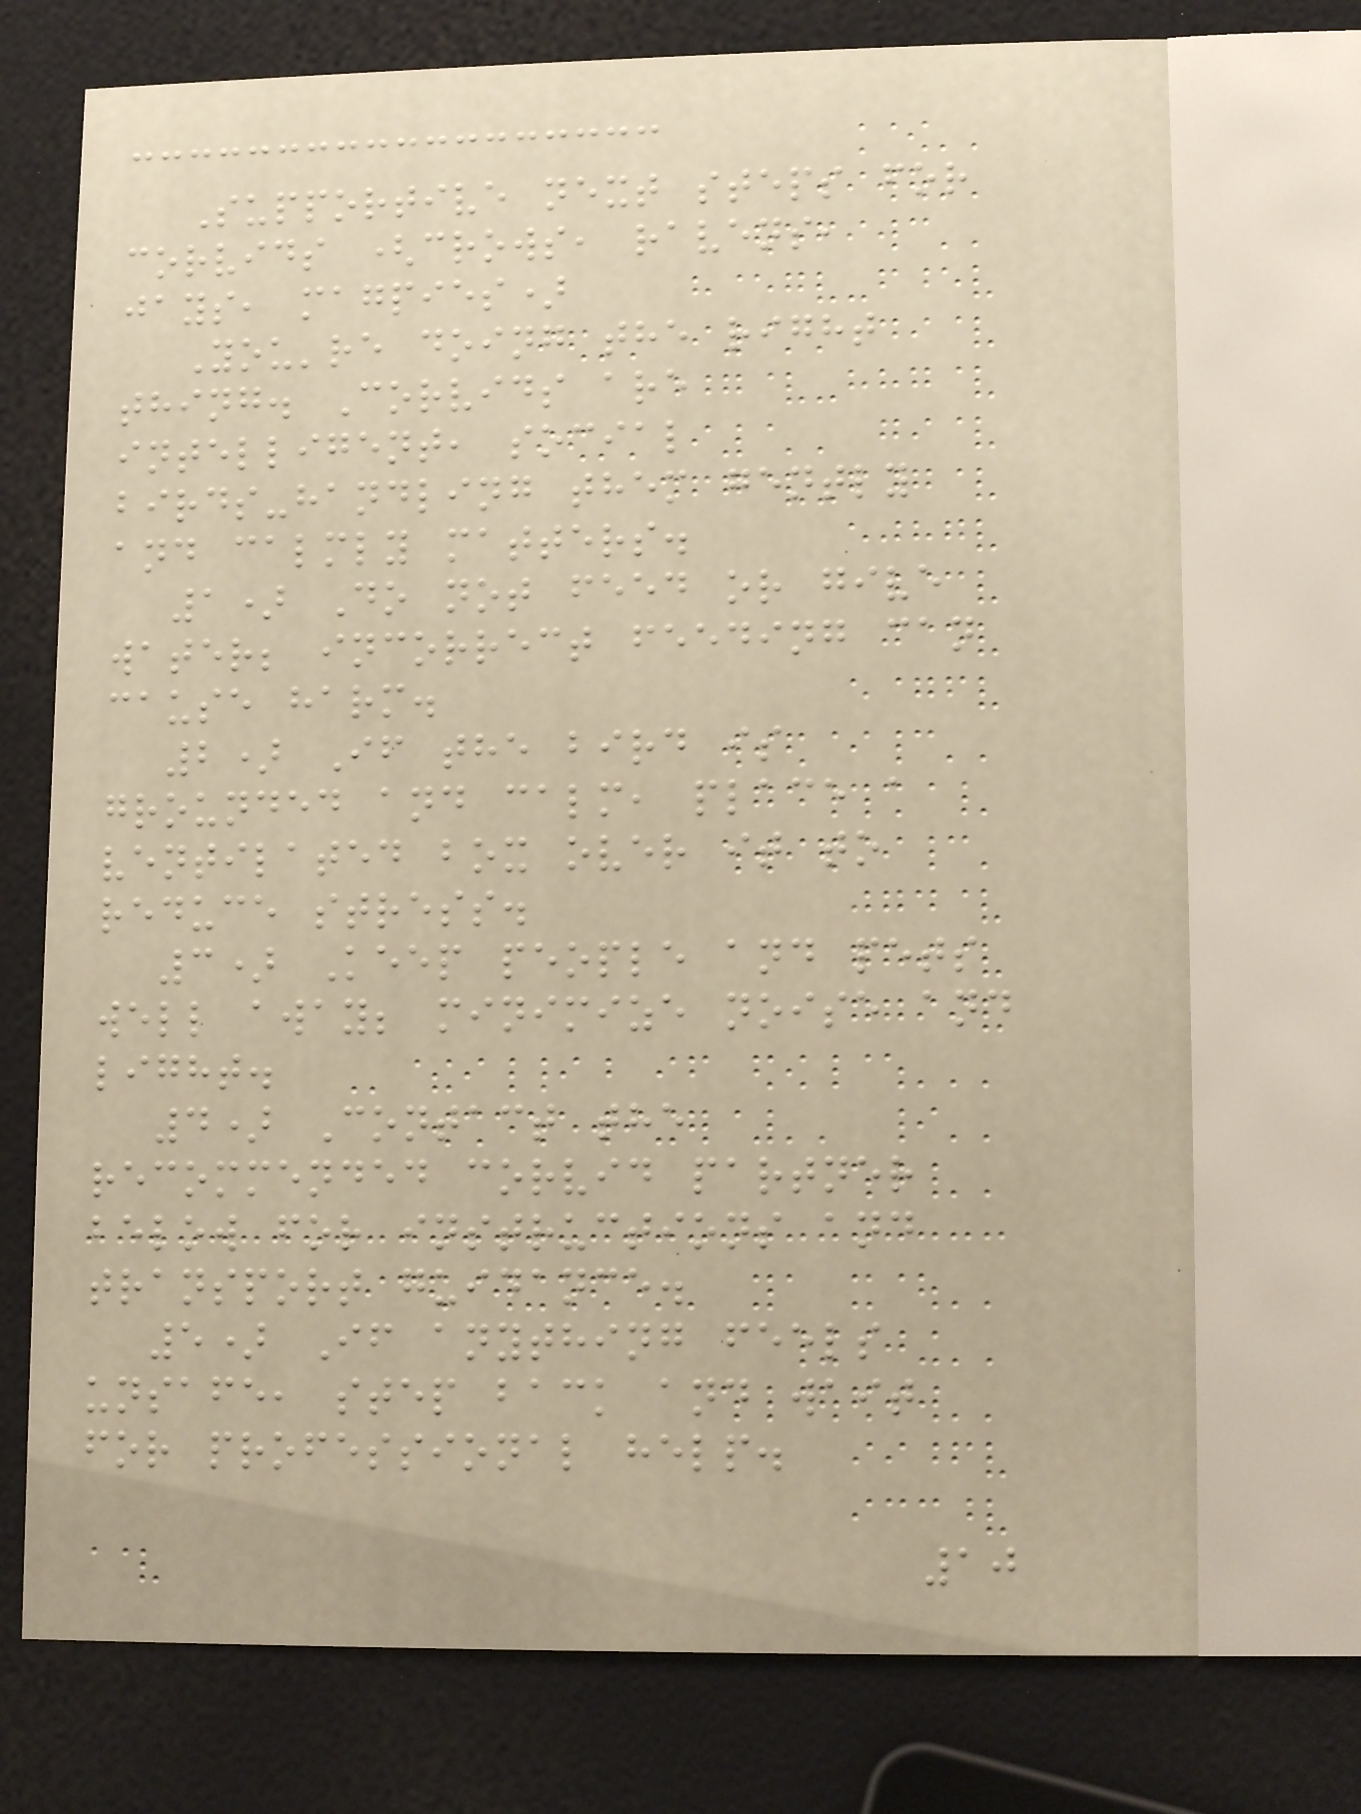Supportive next steps for
corvids (crows, ravens,
jays, magpies)
You're doing the right
thing. Corvids are
intelligent, social
birds-handling them gently
and calmly matters.
1) Do not feed or give
water; incorrect feeding can
cause harm.
2) If the bird is
grounded and calm, place a
ventilated box over it to
reduce stress.
3) Keep people and pets
well away; minimize noise and
light.
4) Contact the
recommended corvid partner
below for instructions and
transport guidance.
5) If anything feels
unsafe, step back and wait
for professional help.
10
